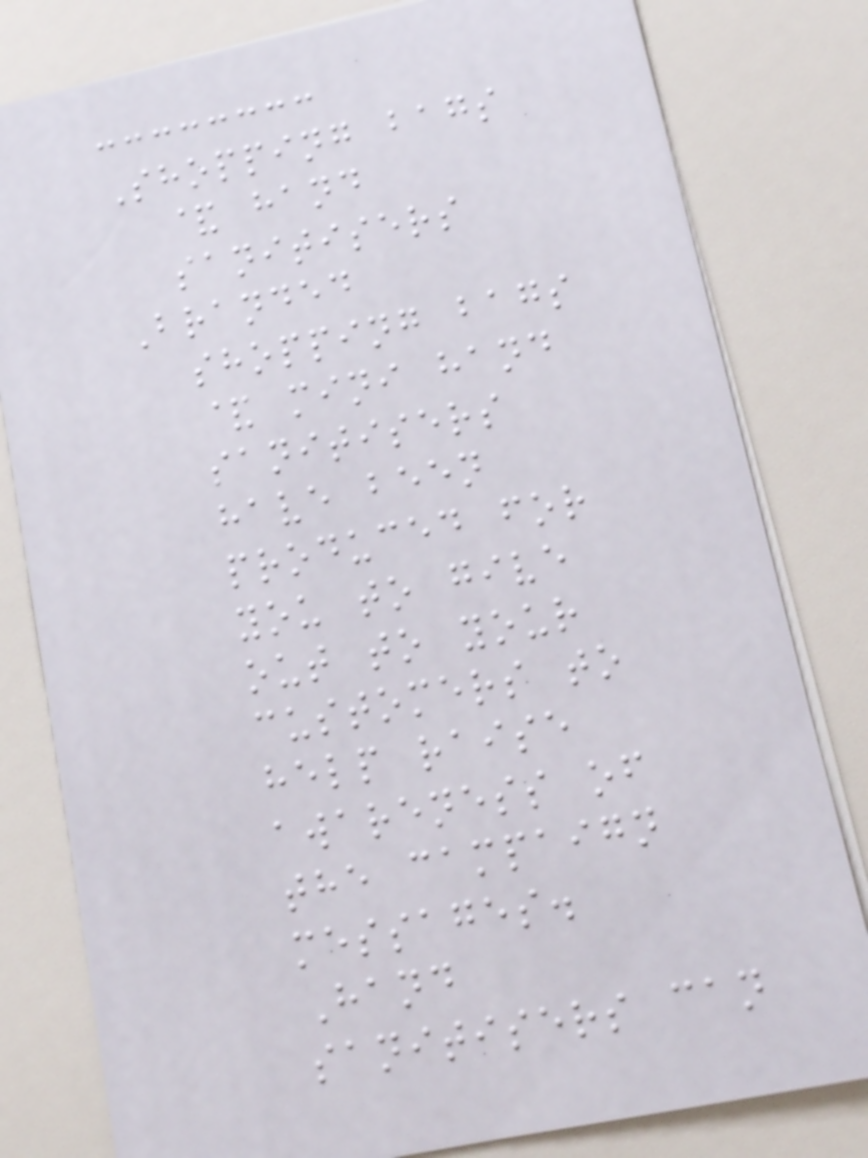Shopping bags
& hand
sanitisers
Branded
shopping bags
& mini hand
sanitisers
have been
produced for
you to give
out to your
customers to
help raise
awareness of
the campaign
messages.
Hand
sanitisers can
